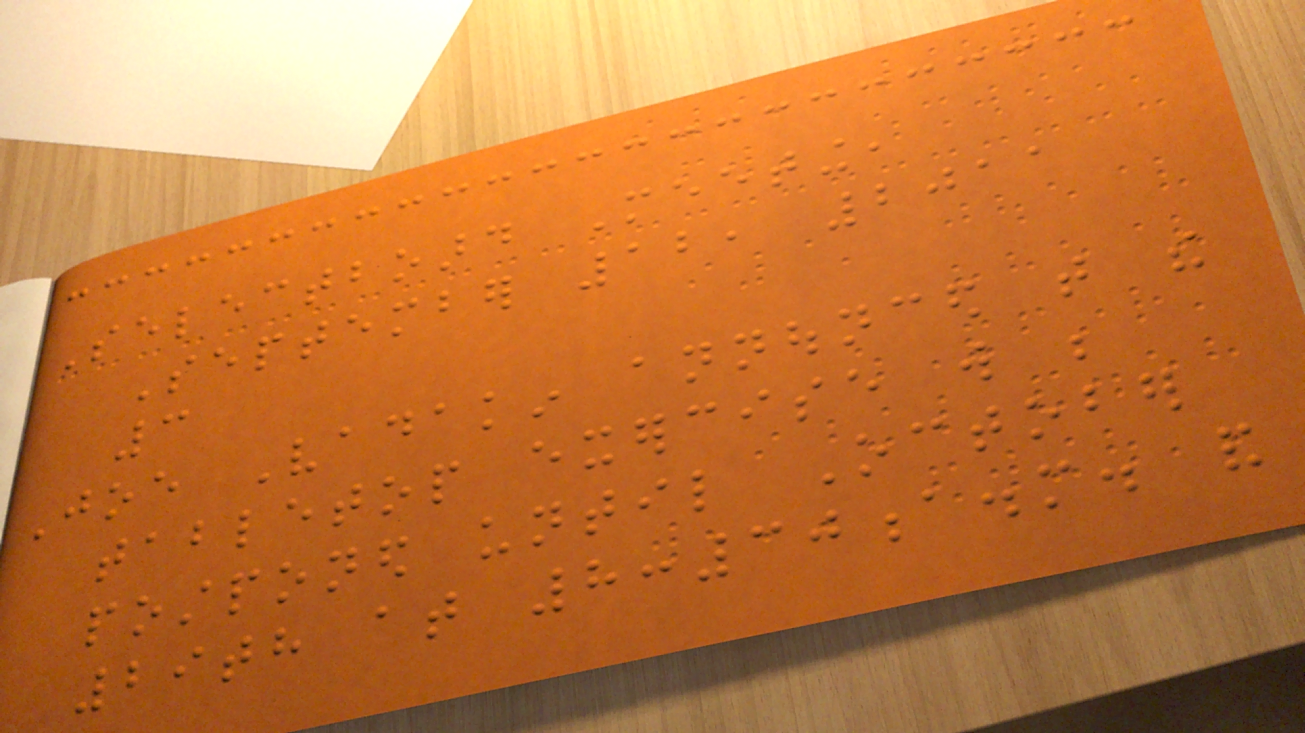Selectboard Meeting,
September 12, 2011
3
Joe Vadakin announced that the
tabletop exercise will be
postponed until October
29th at 8:30a.m. and
